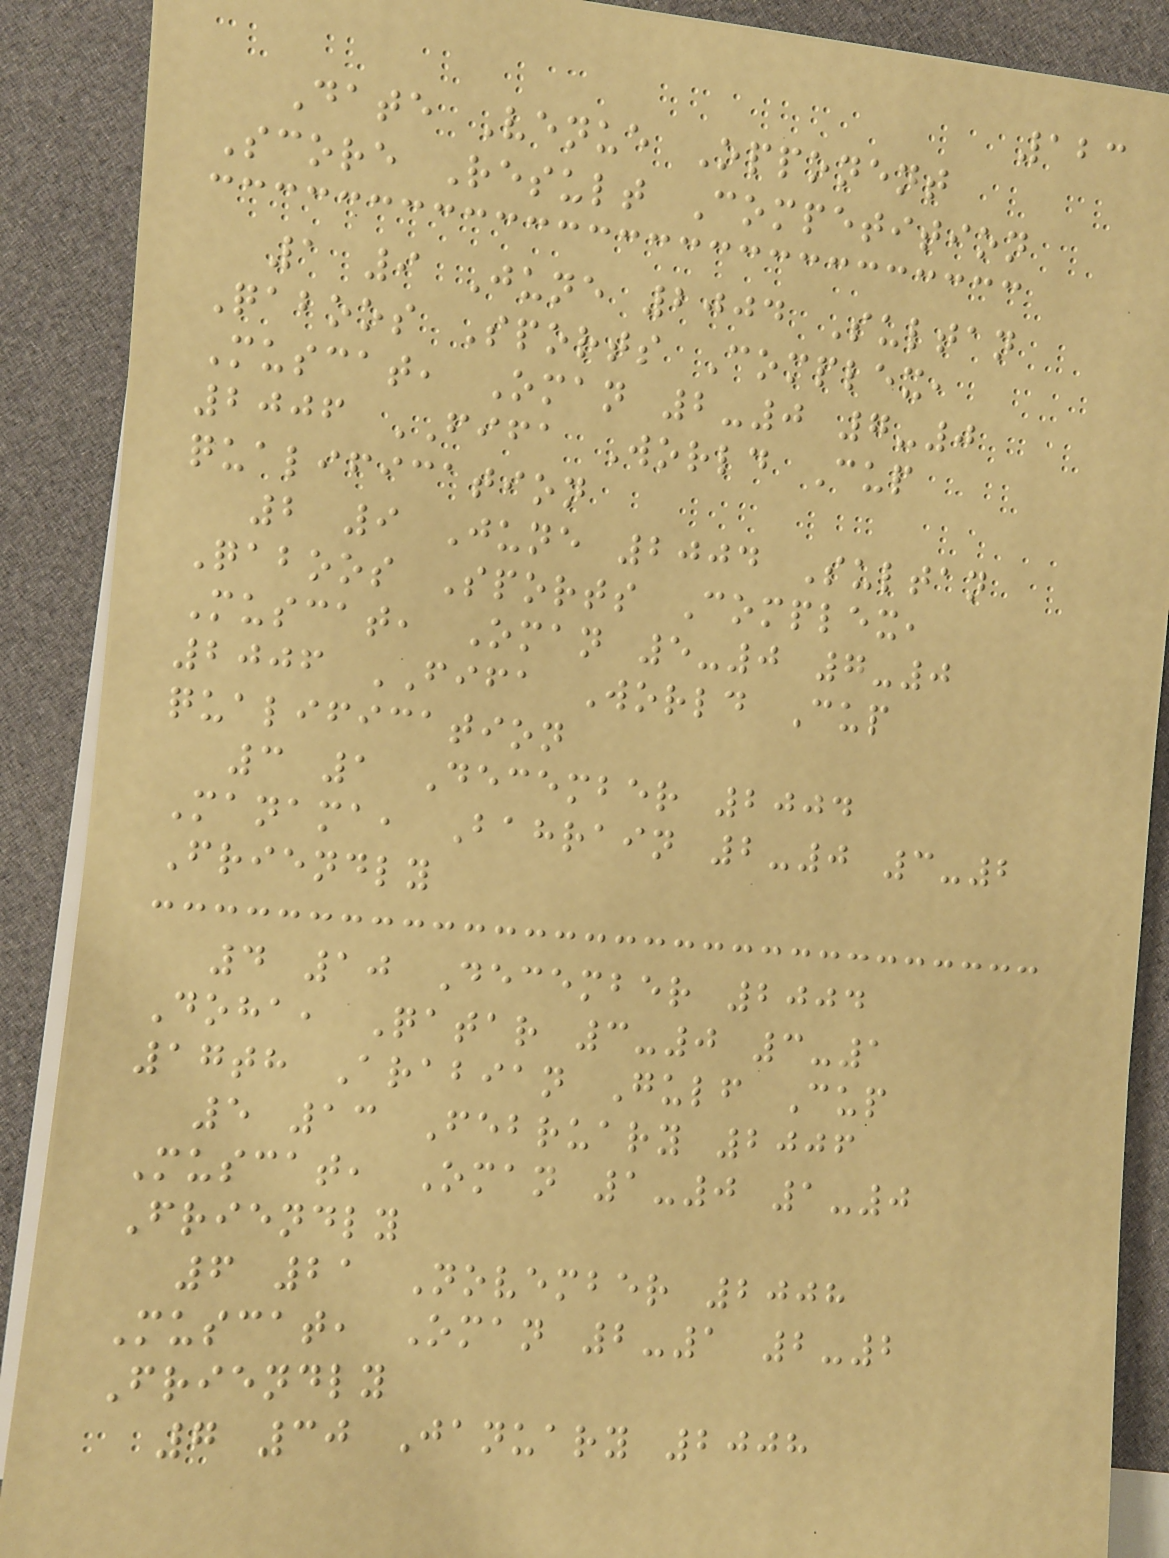123
Date Venue Opponent
Score Result Competition
1 9 June 2004 Sultan
Qaboos Sports Complex,
Muscat, Oman 2-0 7-0
2006 FIFA World Cup
qualification
2 9 June 2004 Sultan
Qaboos Sports Complex,
Muscat, Oman 5-0 7-0
2006 FIFA World Cup
qualification
3 1 December 2004
Manama, Bahrain 2-0 3-2
Friendly
4 10 December 2004
Doha, Qatar 3-0 3-1
17th Arabian Gulf Cup
5 13 February 2006
Muscat, Oman 1-0 1-0
Friendly
6 21 November 2008
Muscat, Oman 2-1 2-2
Friendly
7 30 January 2008
